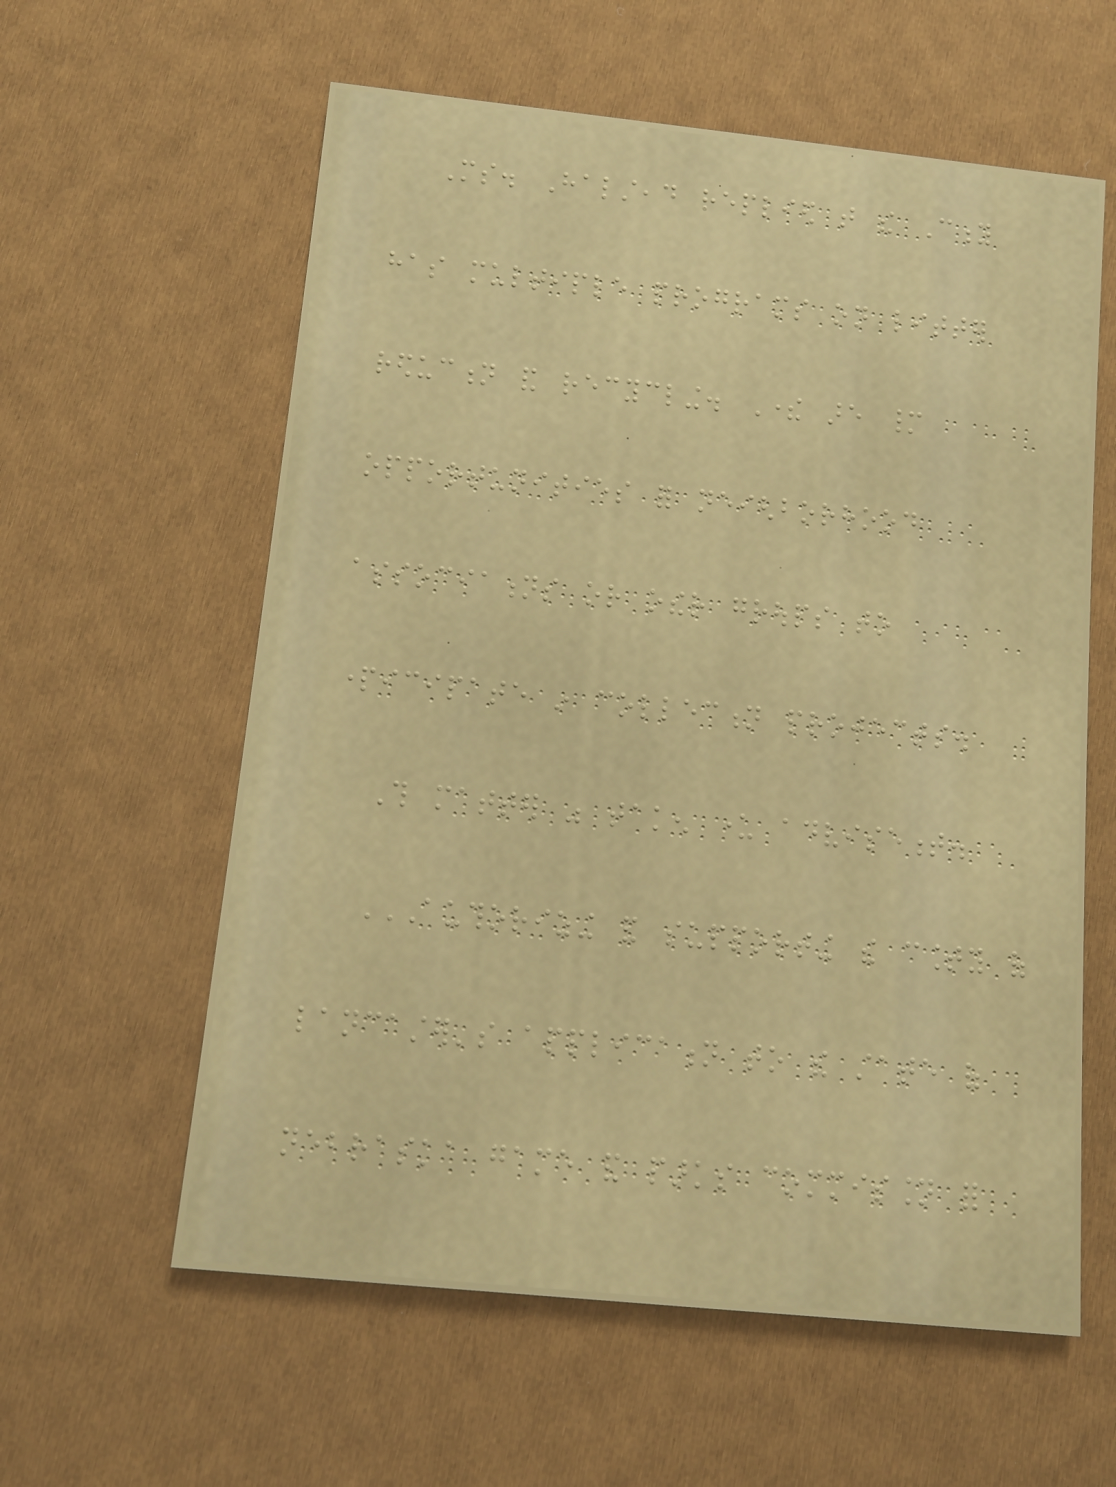Ms. Halstead replied that the City
has multiple programs on litter
reduction and recycling. There are many
opportunities for neighborhood
associations or other groups to
participate in collection projects.
This matter was taken under advisement.
AUTHORIZING AND SUPPORTING THE COUNTY OF
LANCASTER'S APPLICATION TO THE STATE OF
NEBRASKA GAME AND PARKS COMMISSION FOR
